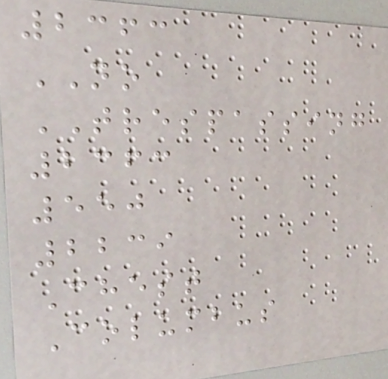2363
NO
TRESPASSING
2363
550
2239
Chest
Columbus
